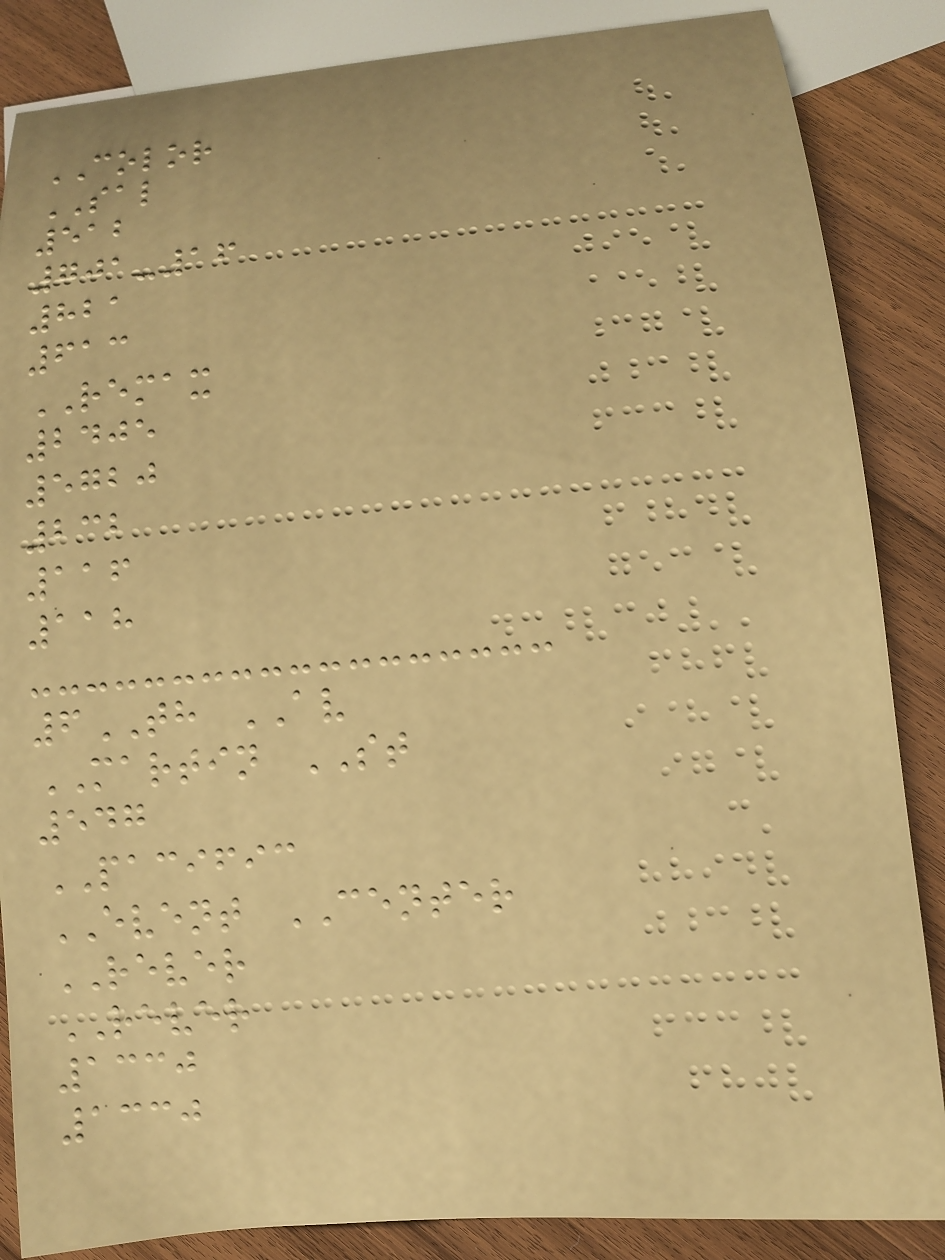COLOR
SAL
512
701-16
821
613
REMAX
2405
5720
232
116
118
6TH AV
MARTIN ST
547
PACIFIC
EVENT CENTER
REVER
REVER
1330
1330
